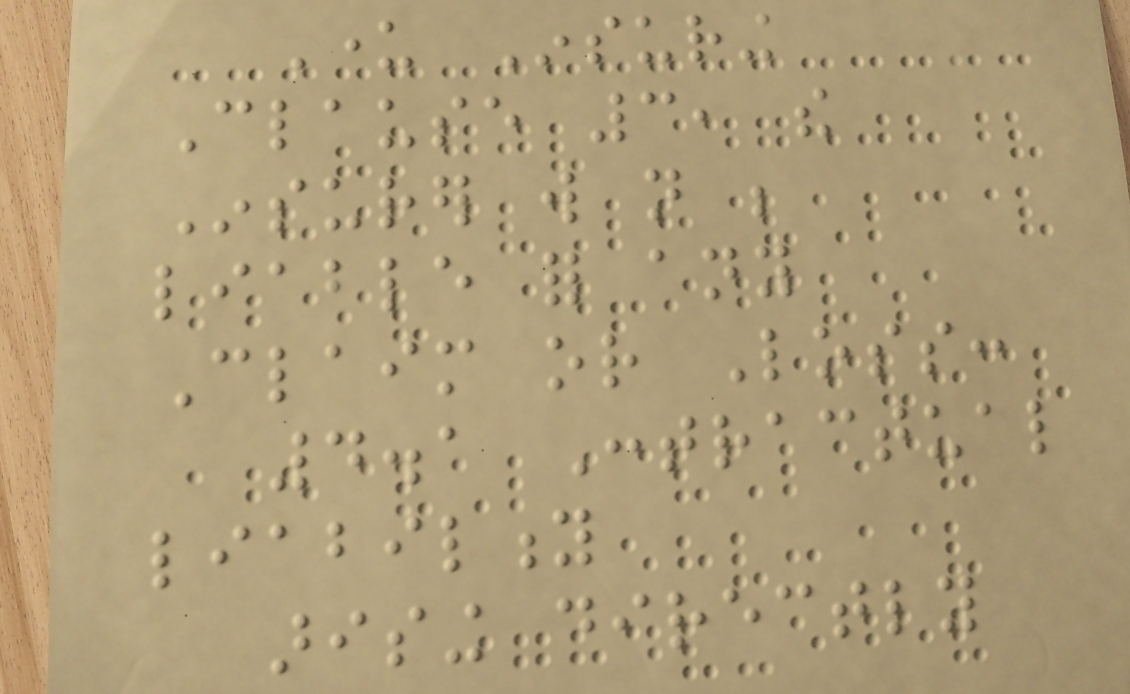Under Insuring
Clause 3, the
Insurer will not be
liable for any
Claim or Loss:
4.1 Contractual
liability
arising directly
